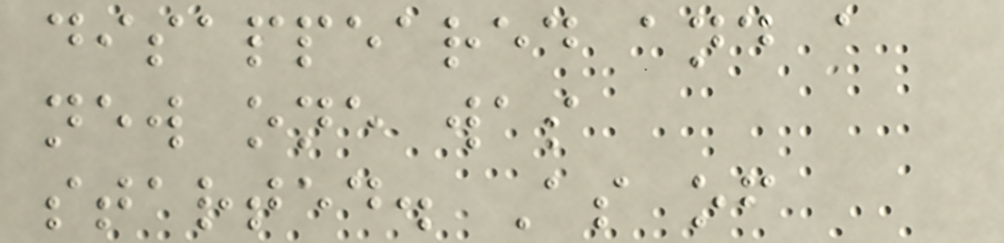disappeared and a
new one was
started. As of
